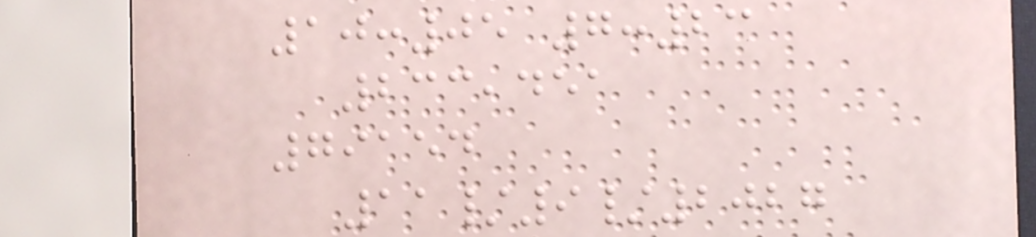10:05 7:23
233,451
79154
11/9/2027
